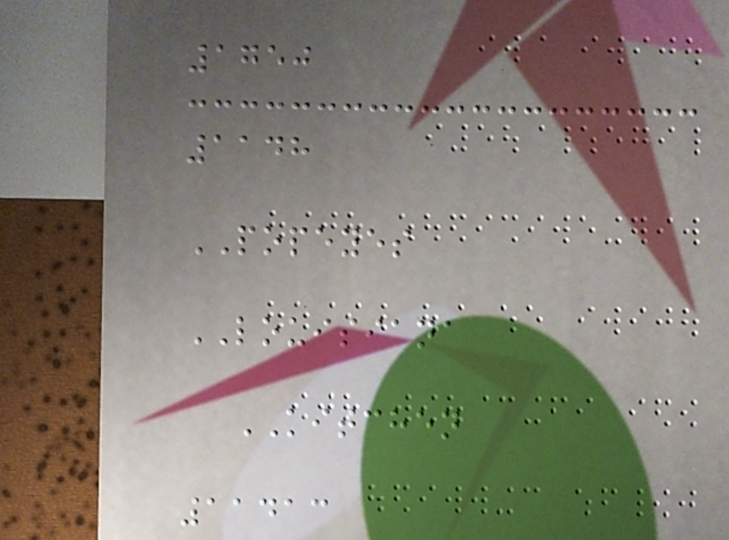1750
1148
POPEYES
LOUISIANA
KITCHEN
11413
